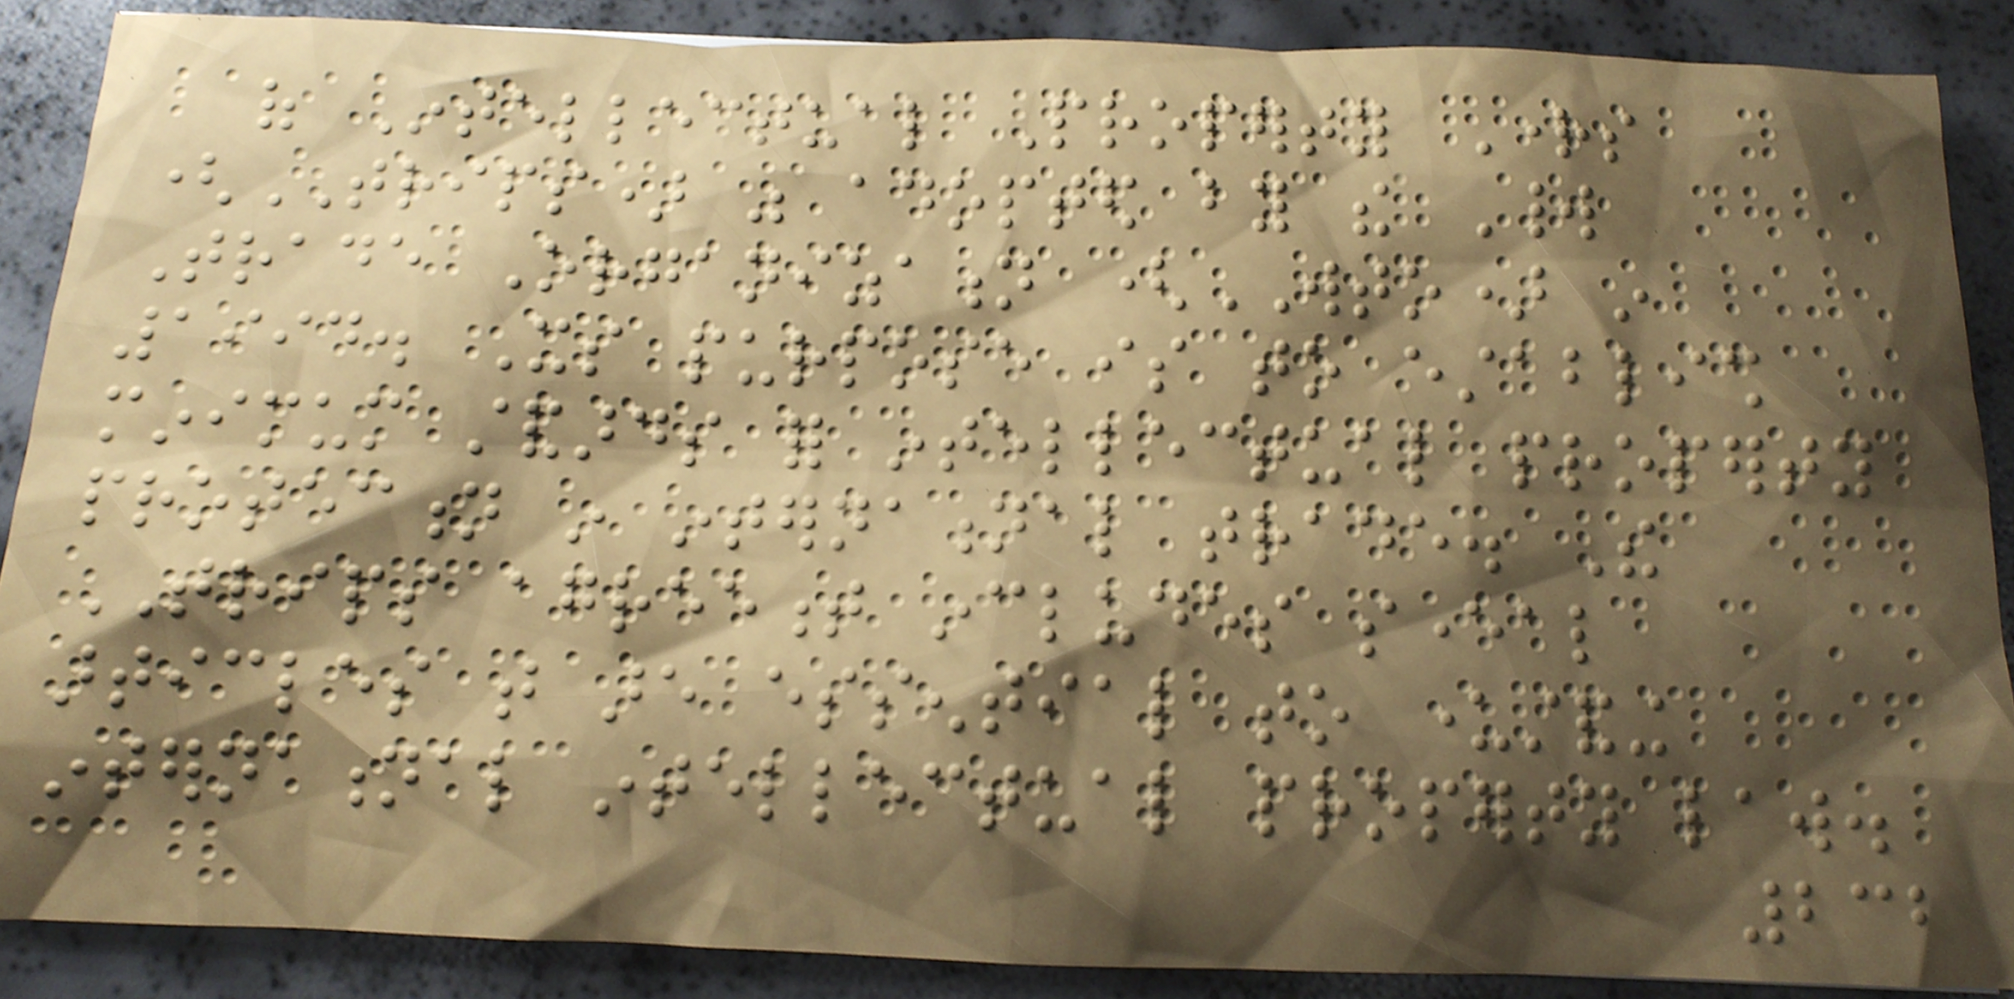of Intellectual Property Rights
(TRIPS) was adopted by the World
Trade Organization (WTO) in
1994. Its purpose is to establish
minimum standards for intellectual property
protection in international trade. The
TRIPS agreement includes several
articles that are essential to understanding
international intellectual property law.
232
